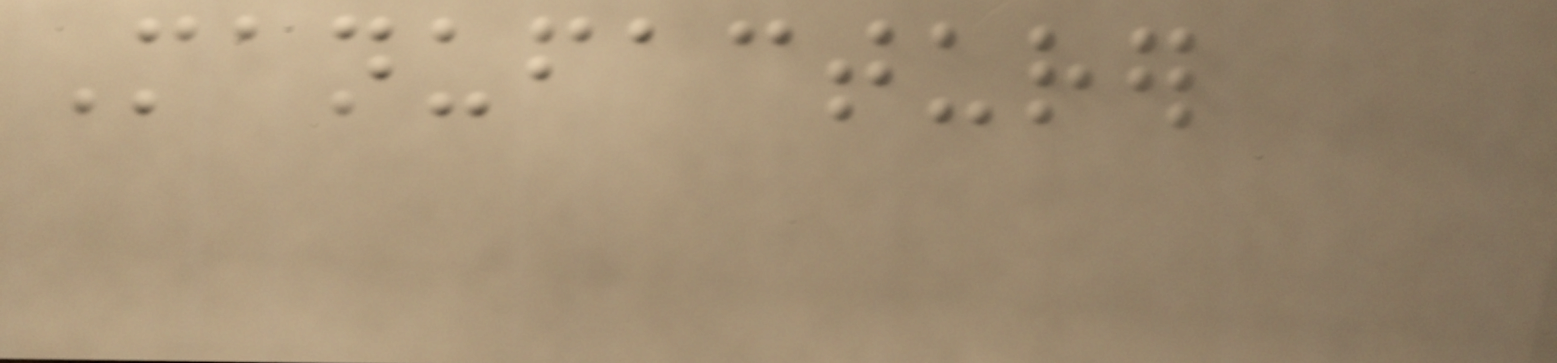Manufacturer
